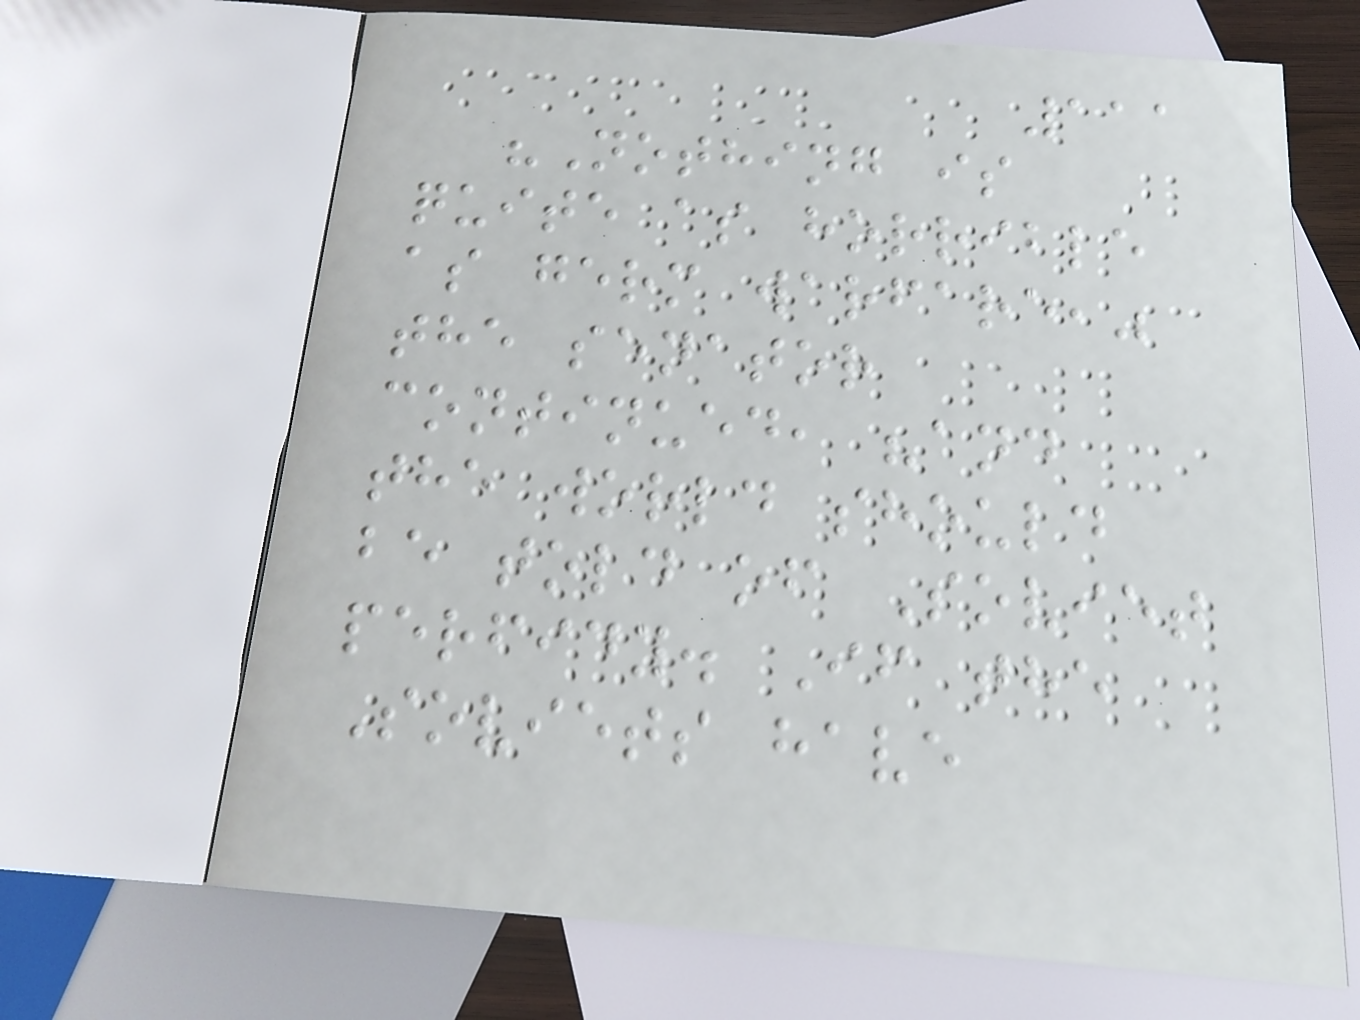111
"Nothing is
quite as horrible
as germ warfare,"
the senator
continued, "and
the world should
be told of Soviet
perfidy. If the
Soviets have
